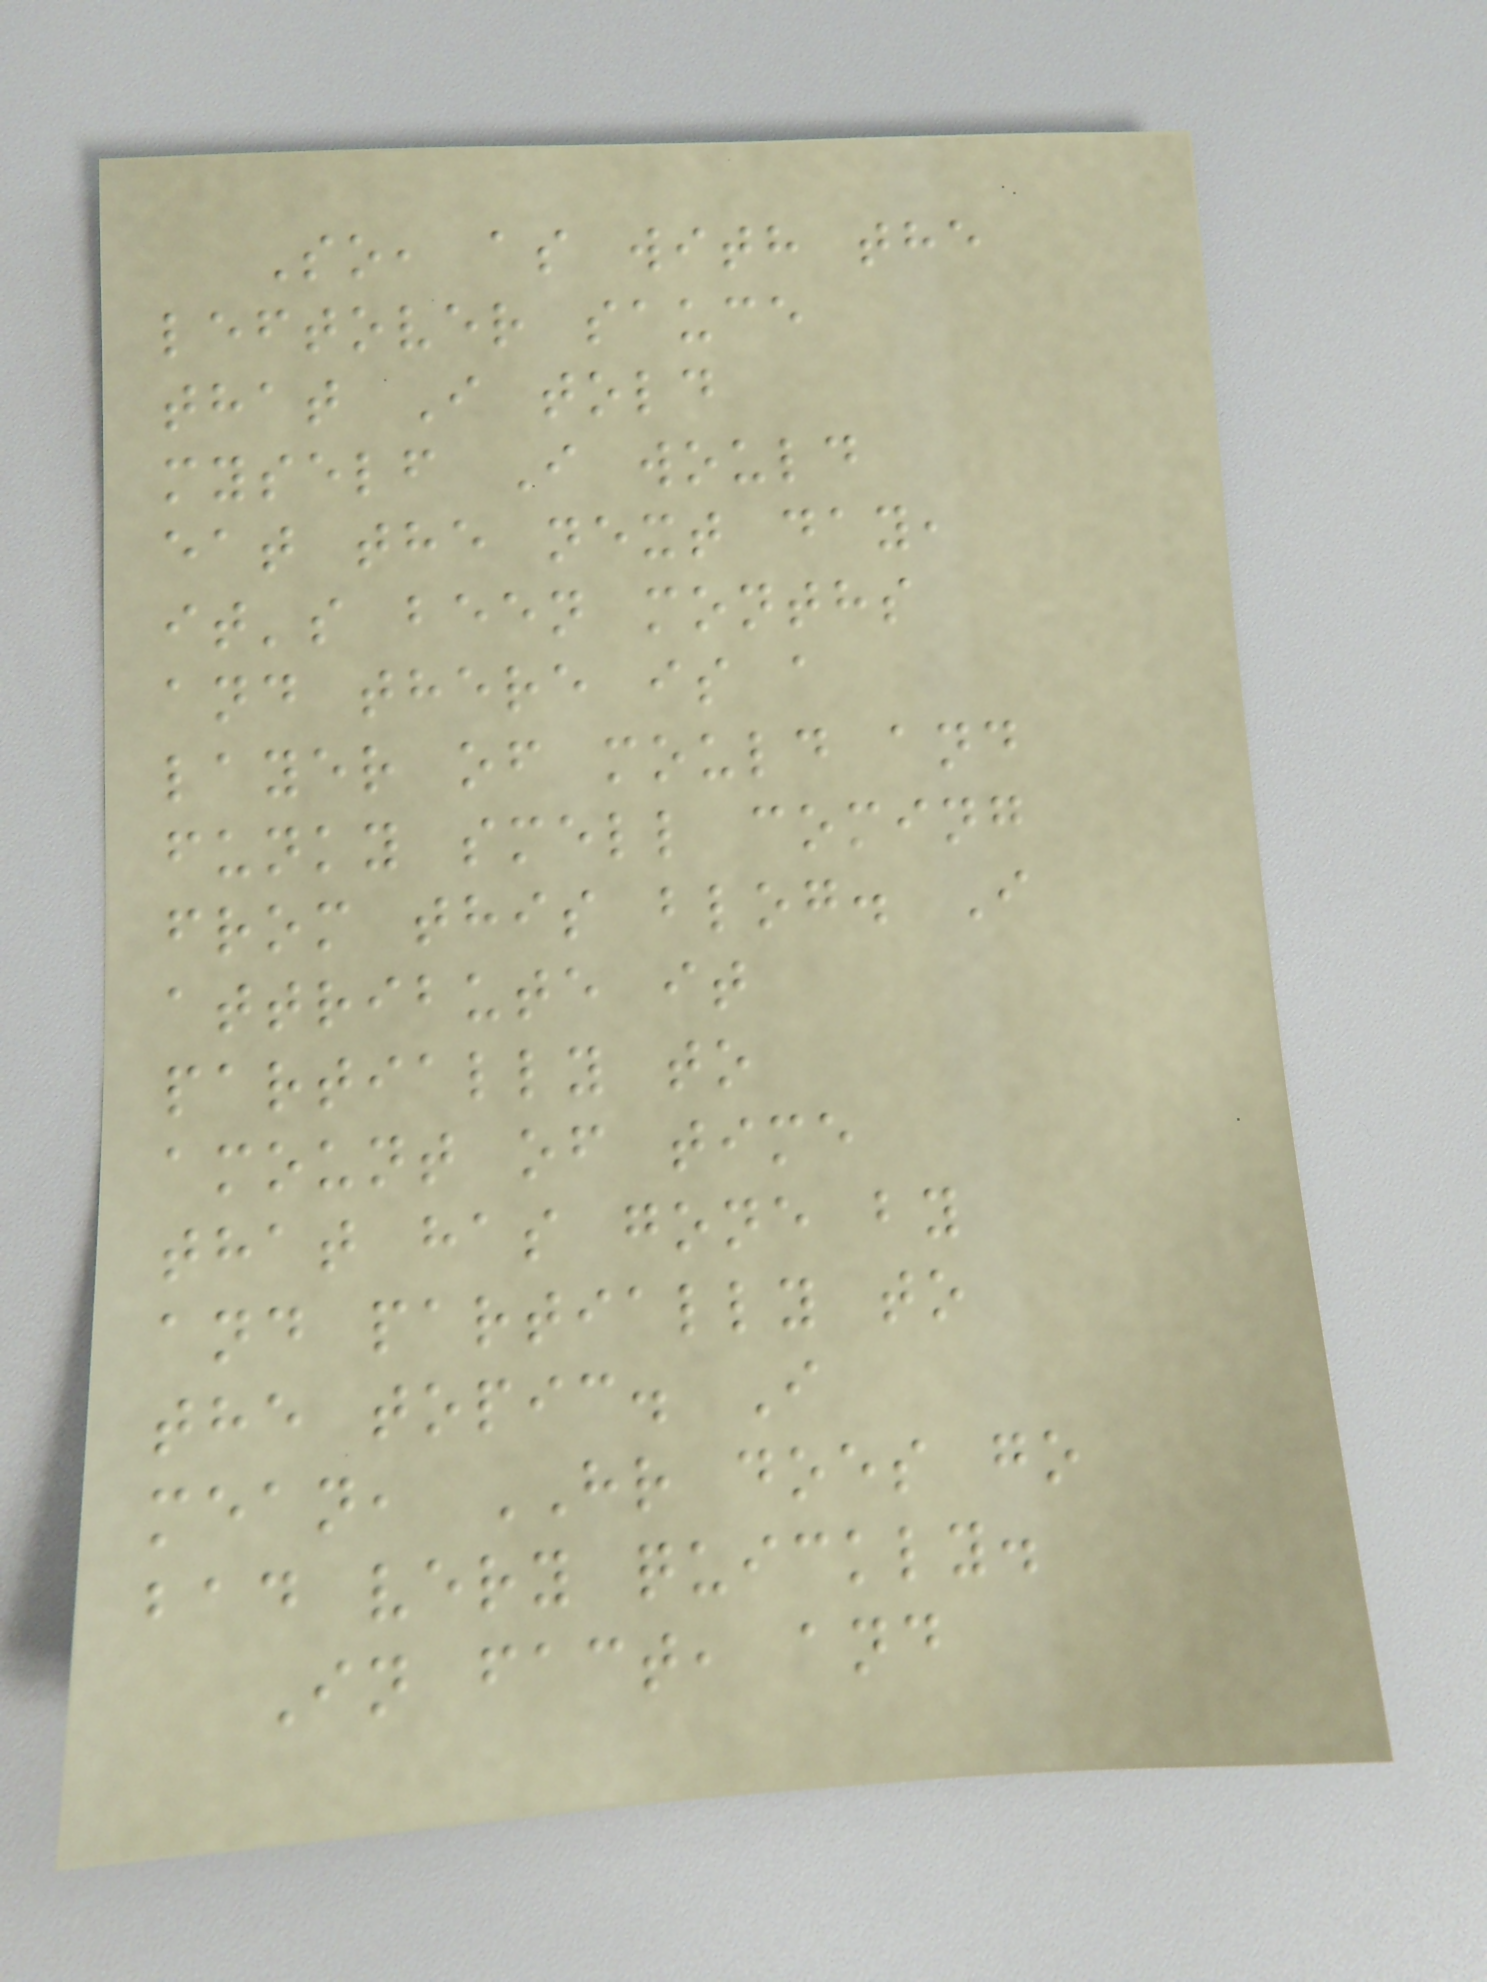So, as with the
leftover sauce
that I told
myself I would
eat the next day,
it's been months
and there is a
layer of mould and
funky smell coming
from this blog. I
attribute it
partially to
amount of time
that has gone by
and partially to
the topic. I
mean, HR does go
bad very quickly.
In fact, and
